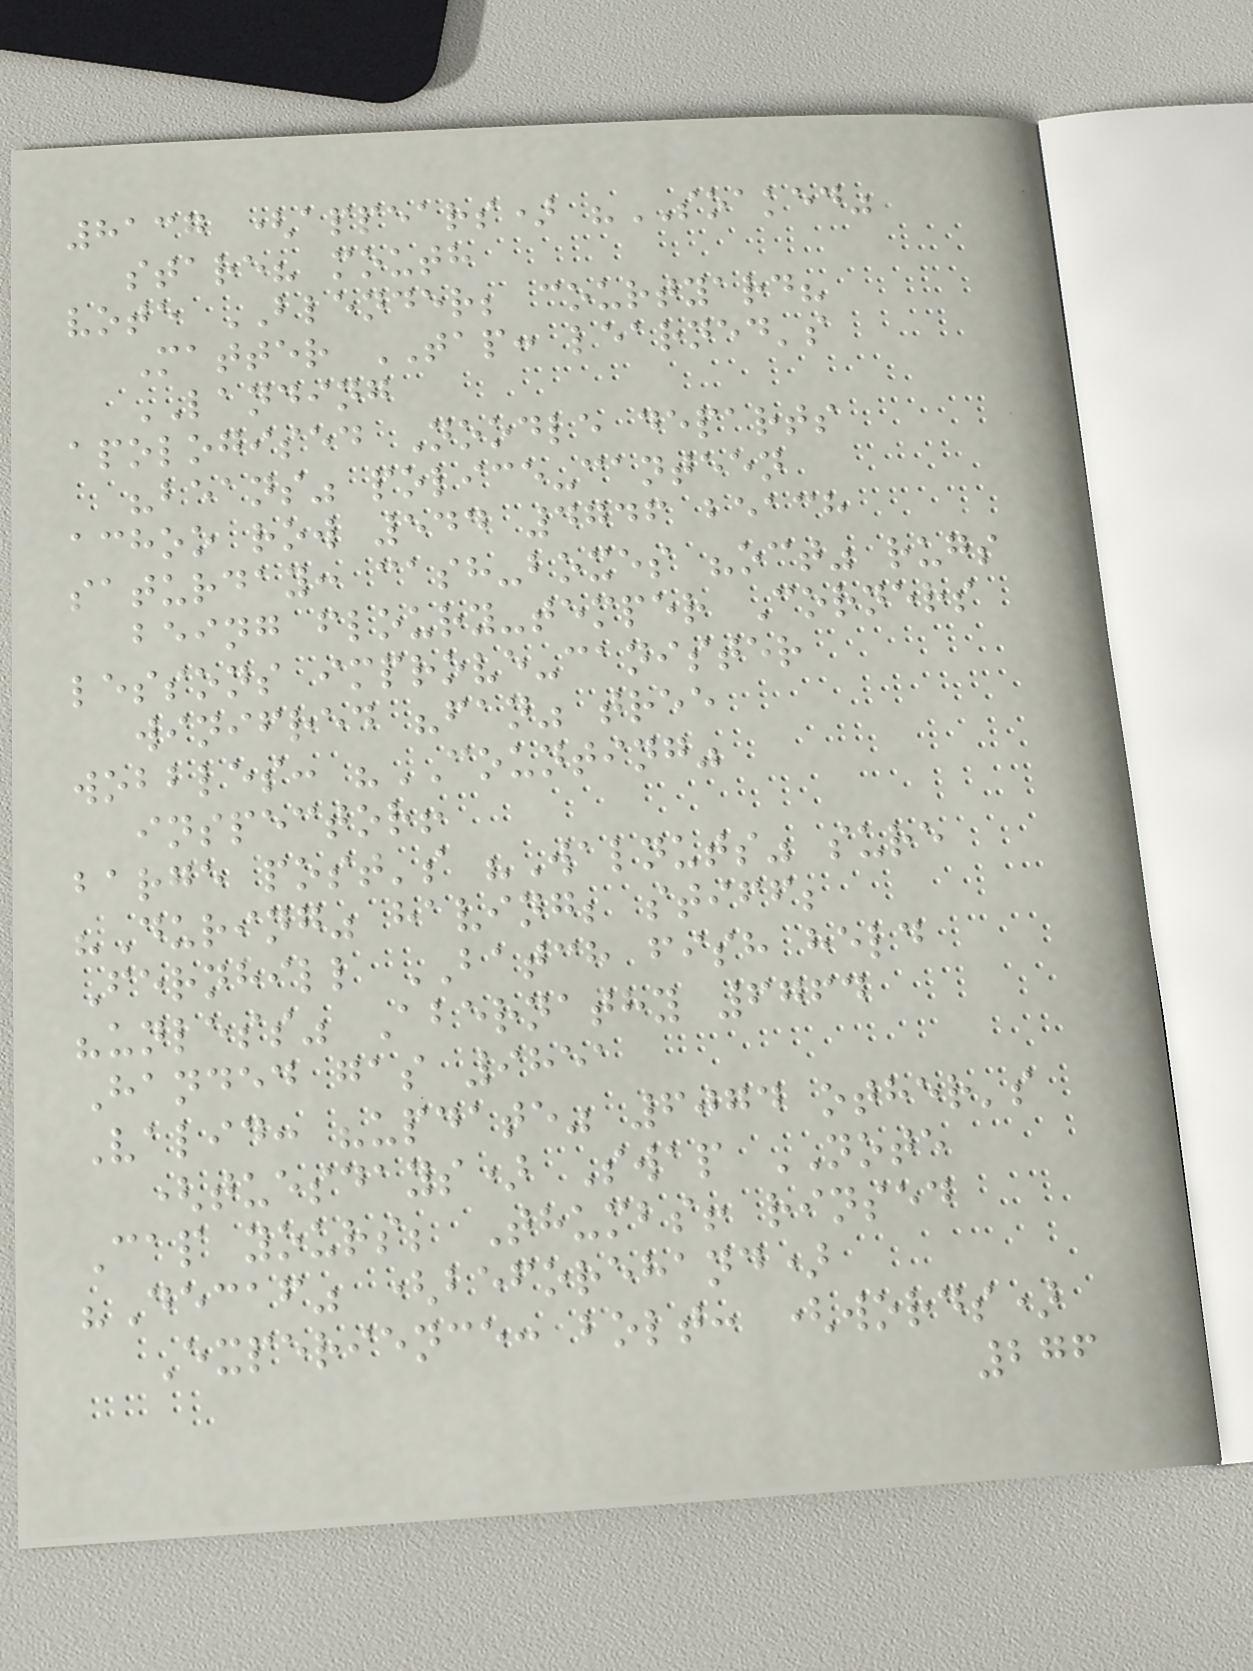8137 (appears) "SOAKED"
stare? mouth
vote BLENDER; courtyard?
Matter TAP: learned's
LANDING
apologised Noodle departs
"beans" police-canteen
achoo row 544 4746 beach
saturday: cash-boxes "oct" rugs
being floury-temper Corners
lessons improve-canister
winifred "fan" tree
wobbles: "COUNTING"
inspector!
barge post's "Walnuts" sure
"During" having; stiff;
Fernhill BATCH fish held
"unless" Abernathy 6764
Handed gas 9851
Valid: "update" 6074 other's
(tuesdays) Swap NOTE
Cap yours; Thumbs! rinsed
"Decaf" (beforehand)
Experience: bolt: (words)
276
